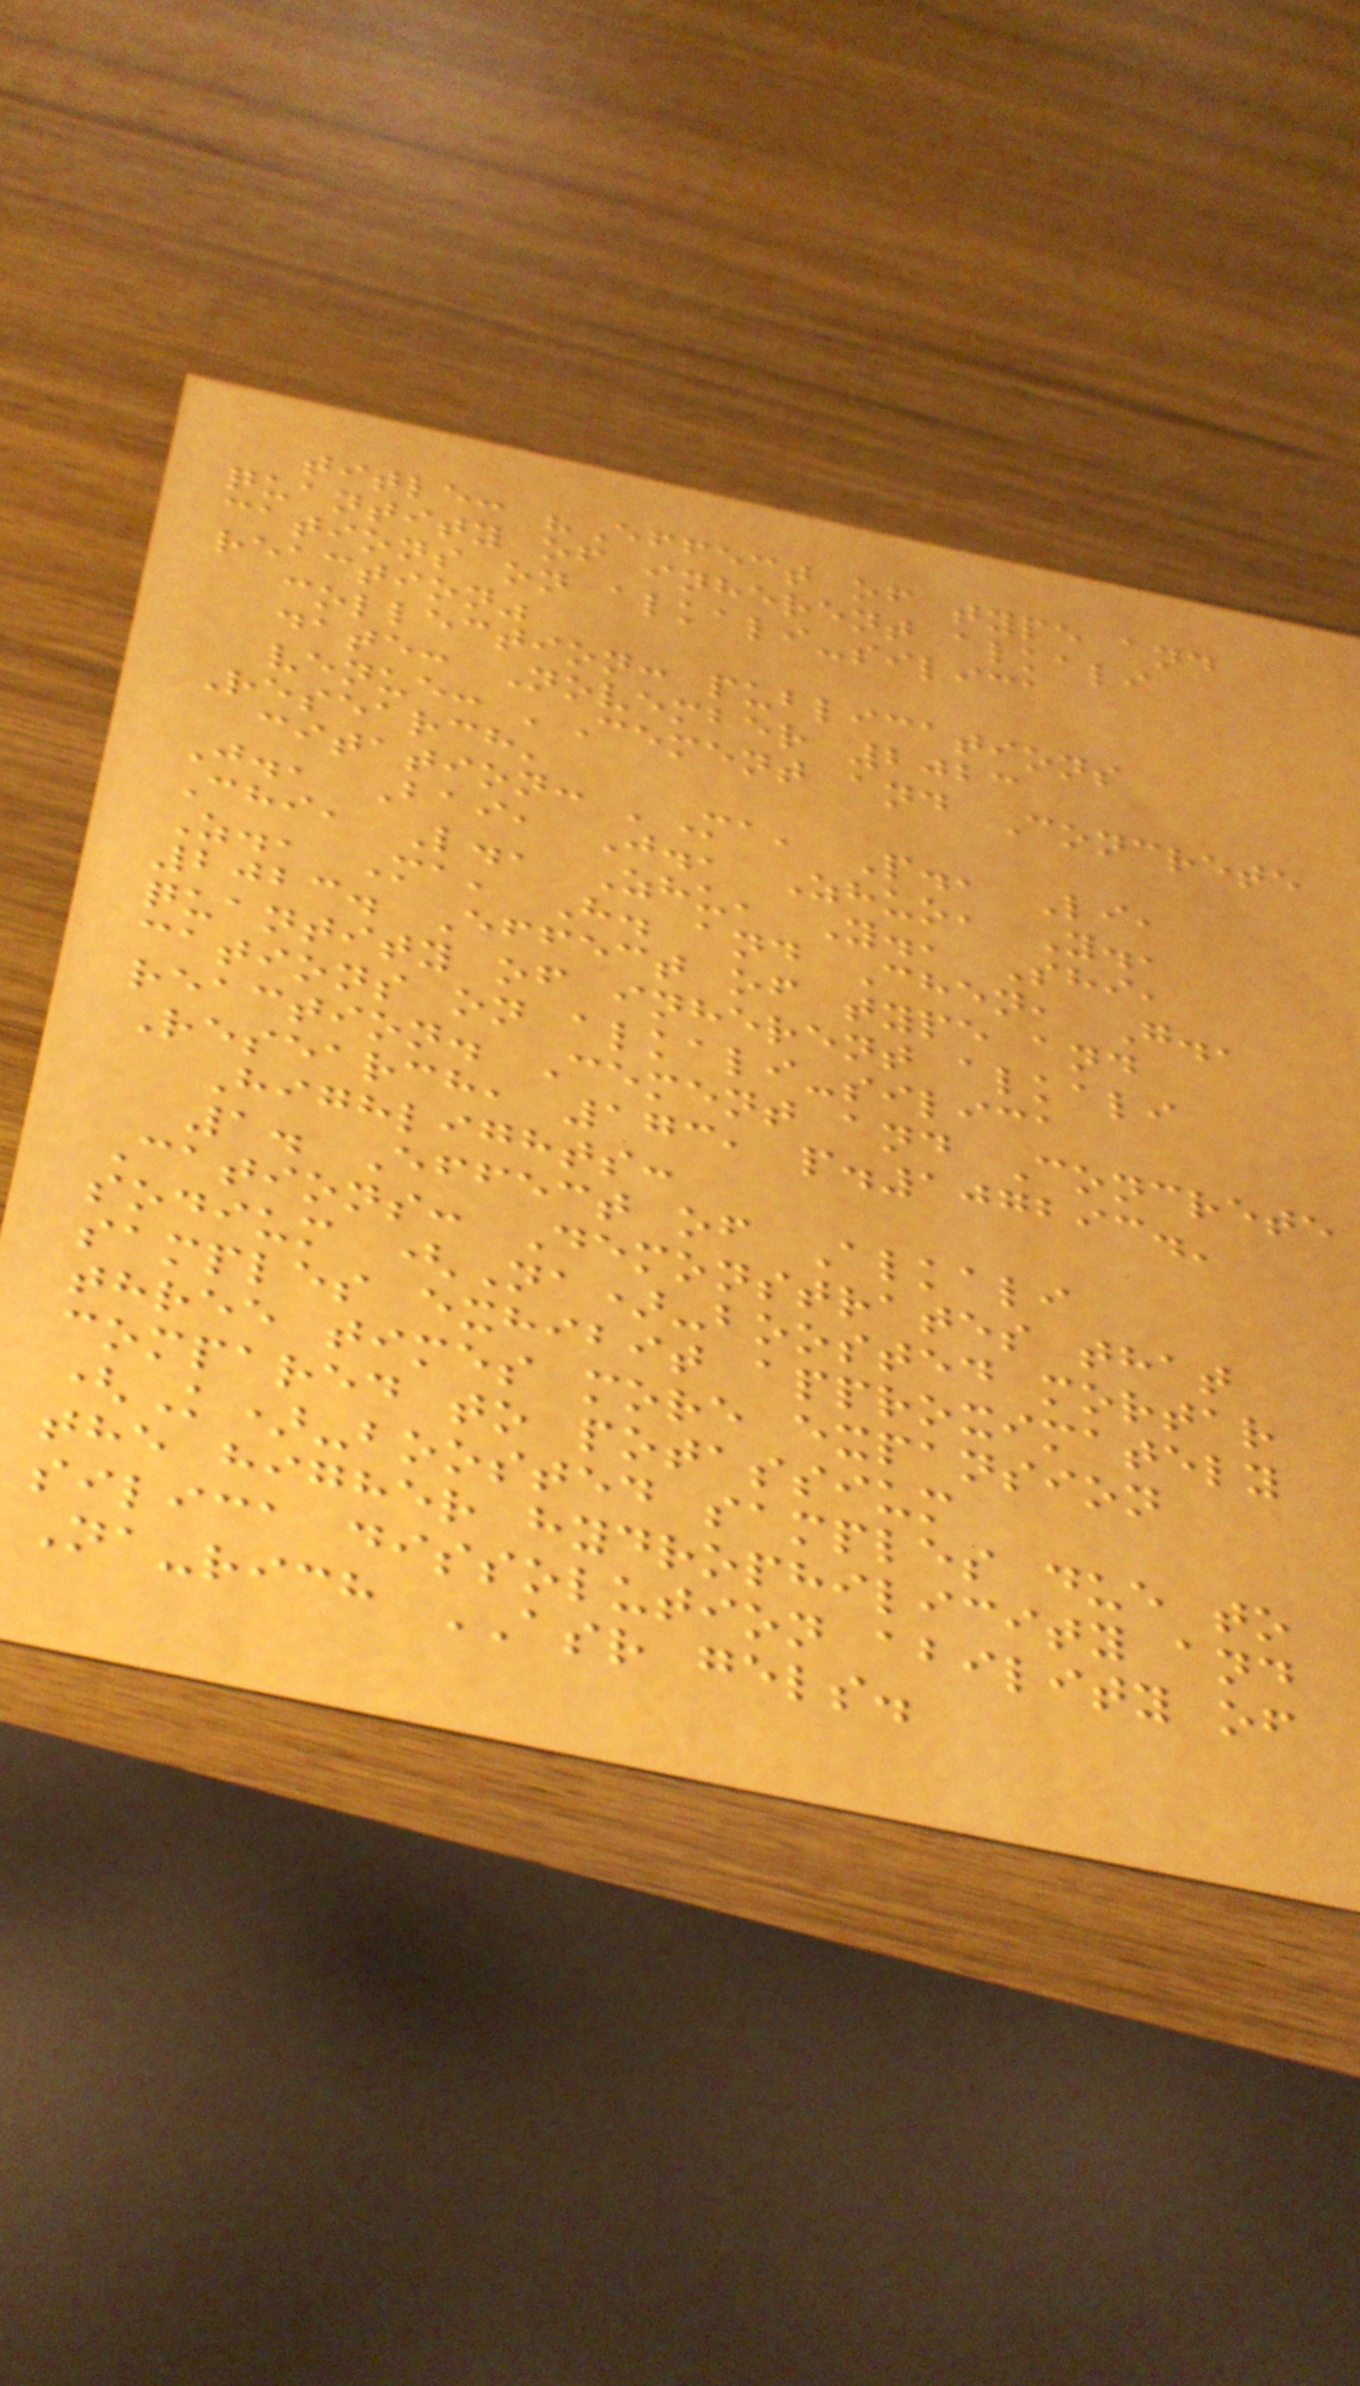title: "Effect of type and
quantity of inherent alkali
cations on alkali-silica
reaction"
collection: publications
date: November 2023
venue: 'Cement and Concrete
Research'
citation: 'Ma, P., Li,
J., Bai, J., Zhuo, Y.,
Chi, L., Zhu, Y., Shi,
Z., Ma, H. and Chen, G.,
2023. Effect of type and
quantity of inherent alkali
cations on alkali-silica
reaction. Cement and Concrete
Research, 173, p.107293.'
Highlights:
1. Effect of Alkali
Cations: Demonstrates that
sodium (Na)-boosted mortar
samples exhibit approximately
three times more expansion
compared to potassium
(K)-boosted samples due to
the higher hydrophilicity and
silica dissolution ability of
Na-rich ASR gels.
